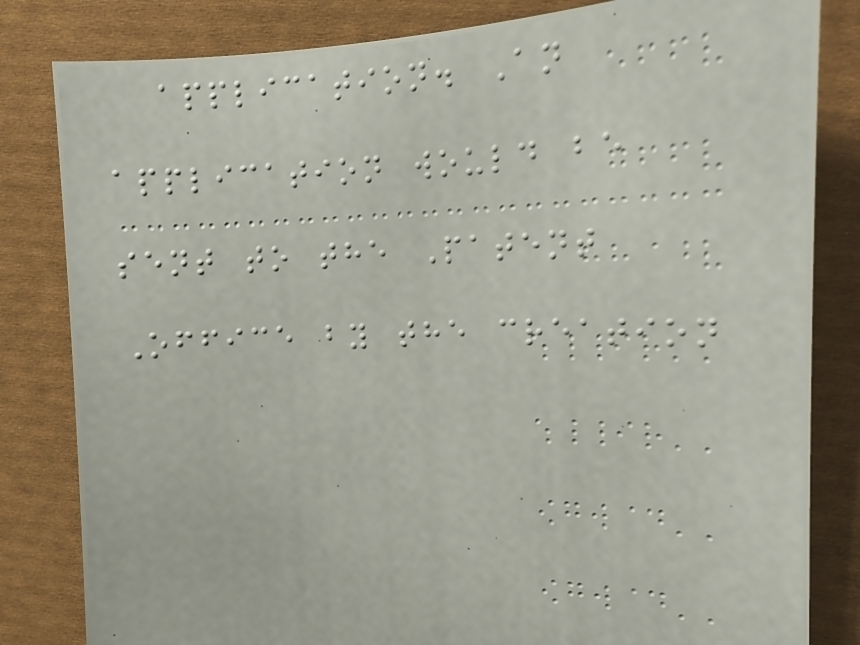application. An
application would be
sent to the Patent
Office by the creation
